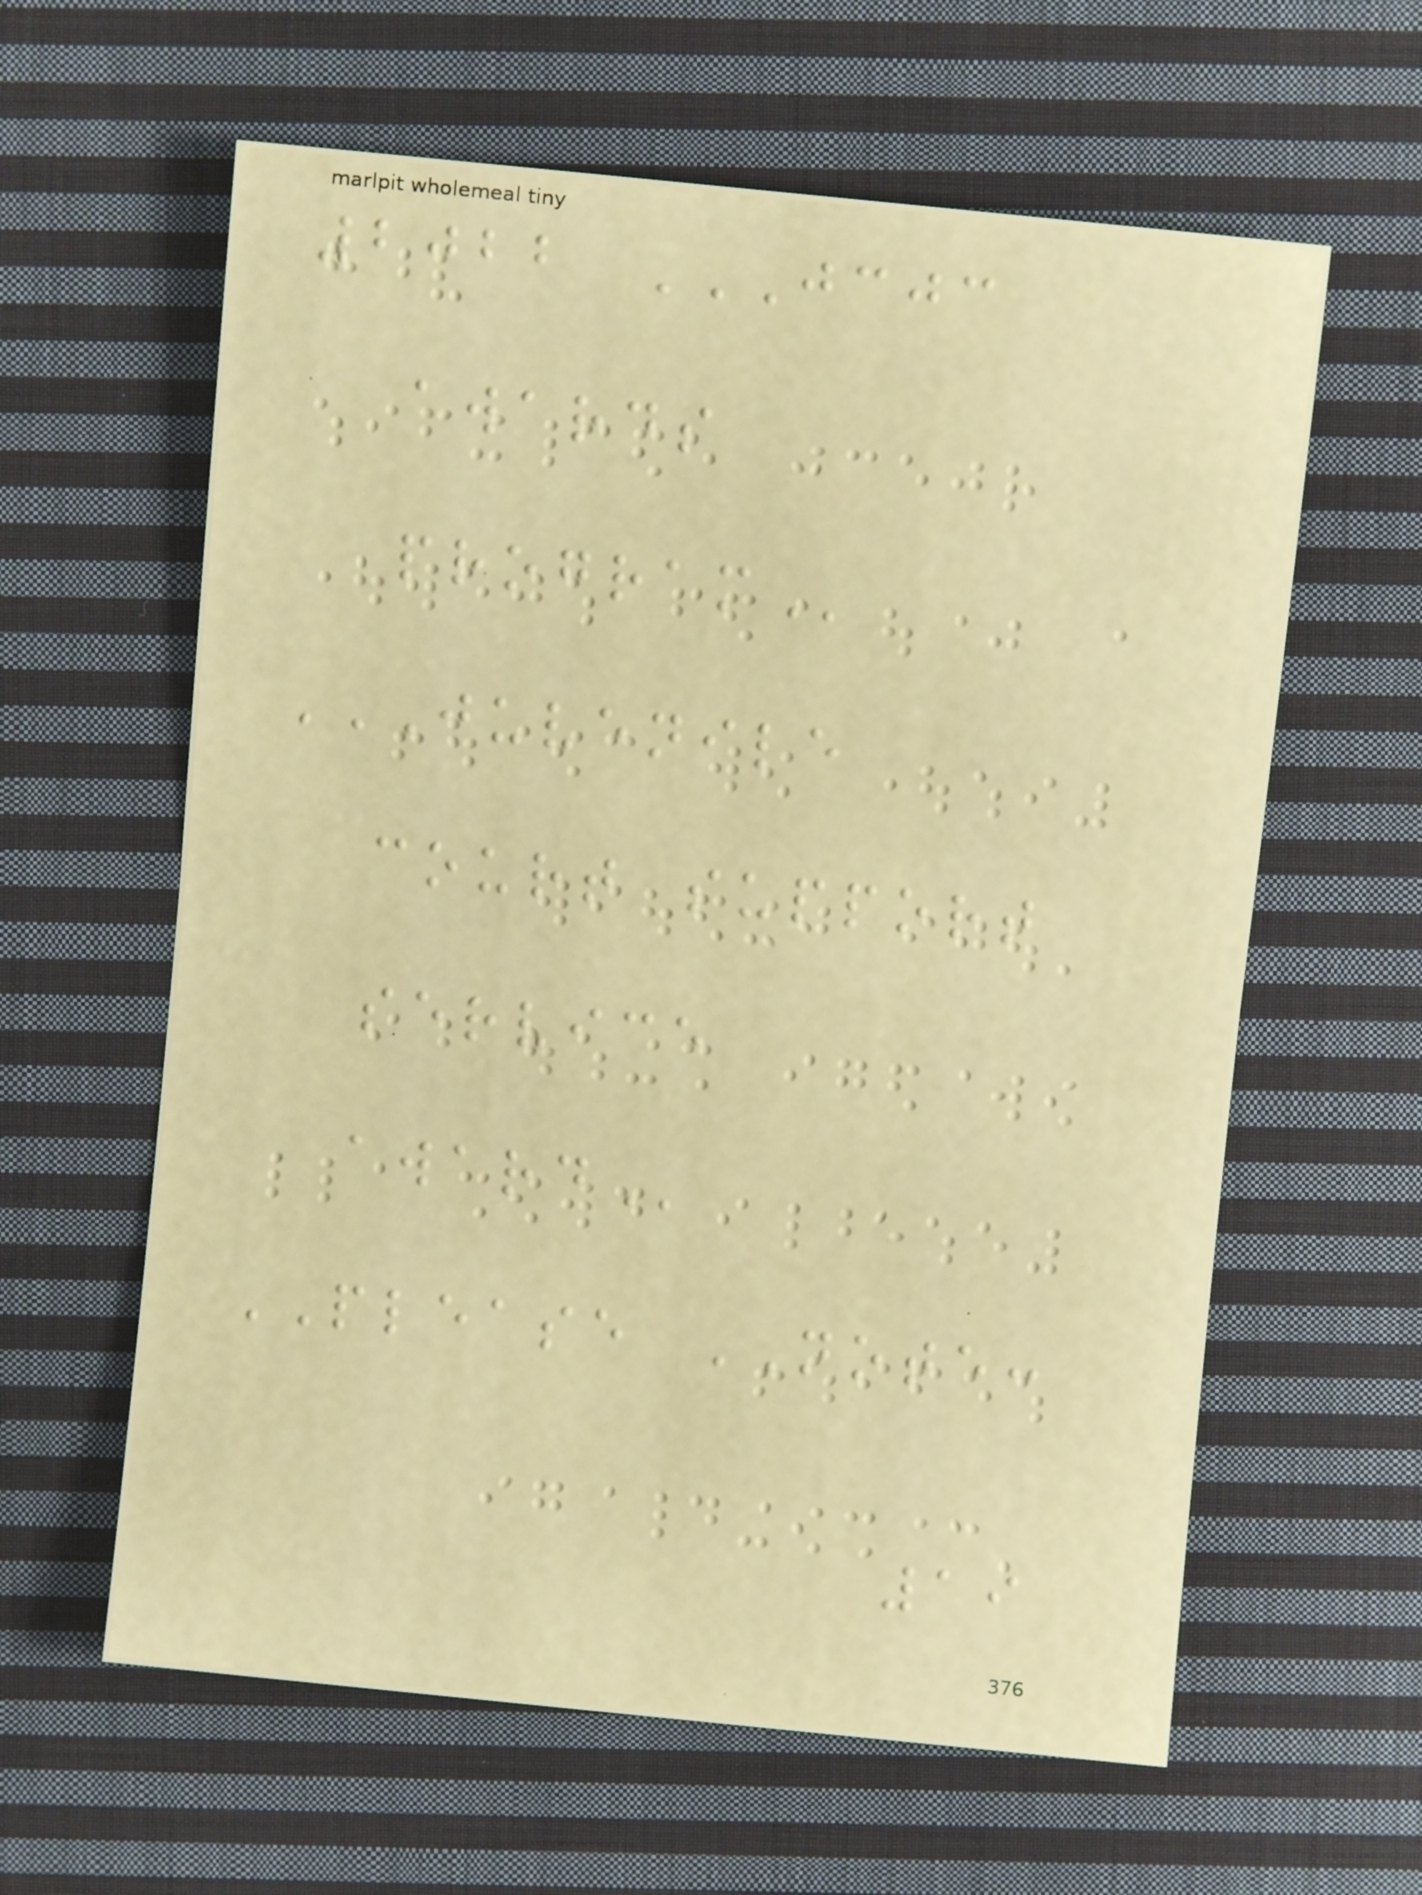2022 JCJC
AWARDS
PROGRAM
JUVENILE
COURT SUPPORT
SERVICE
AWARD
PLEASE NOTE:
19
